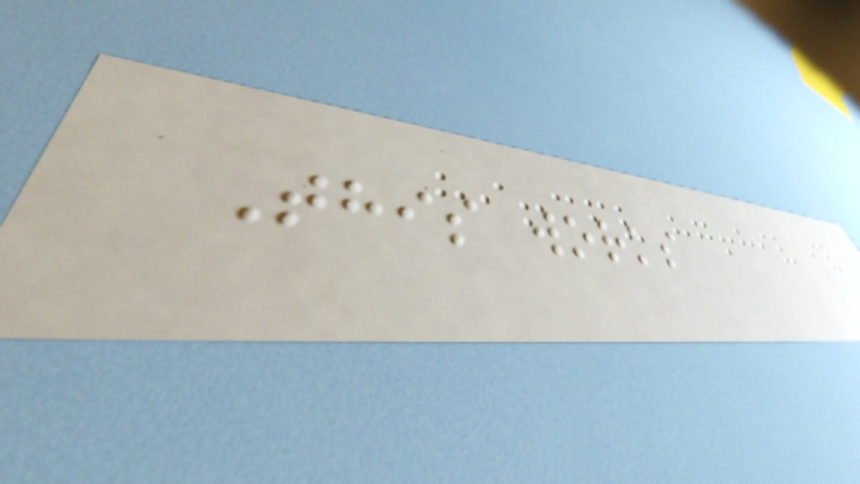This works
